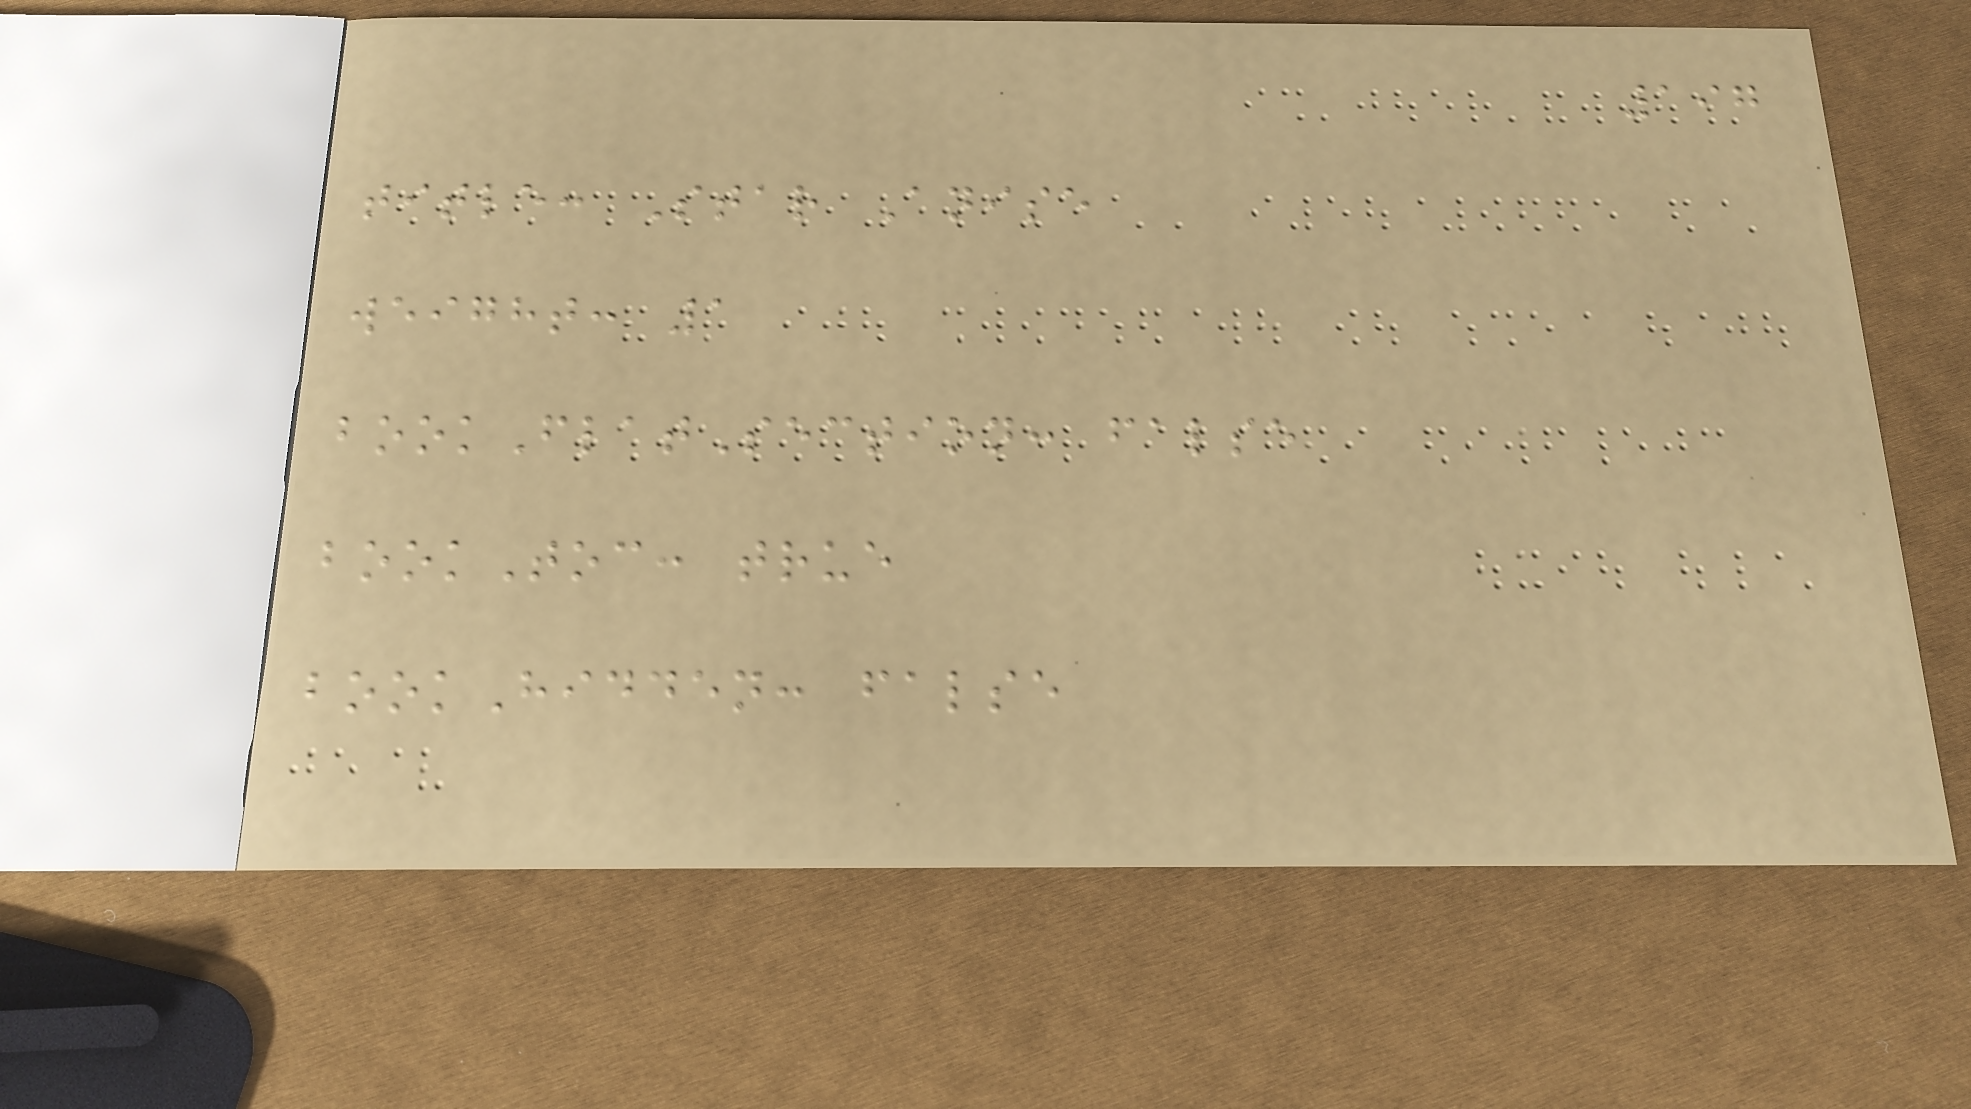197
title: Star Anise
weight: 1
bookFlatSection: false
bookToc: true
bookHidden: false
